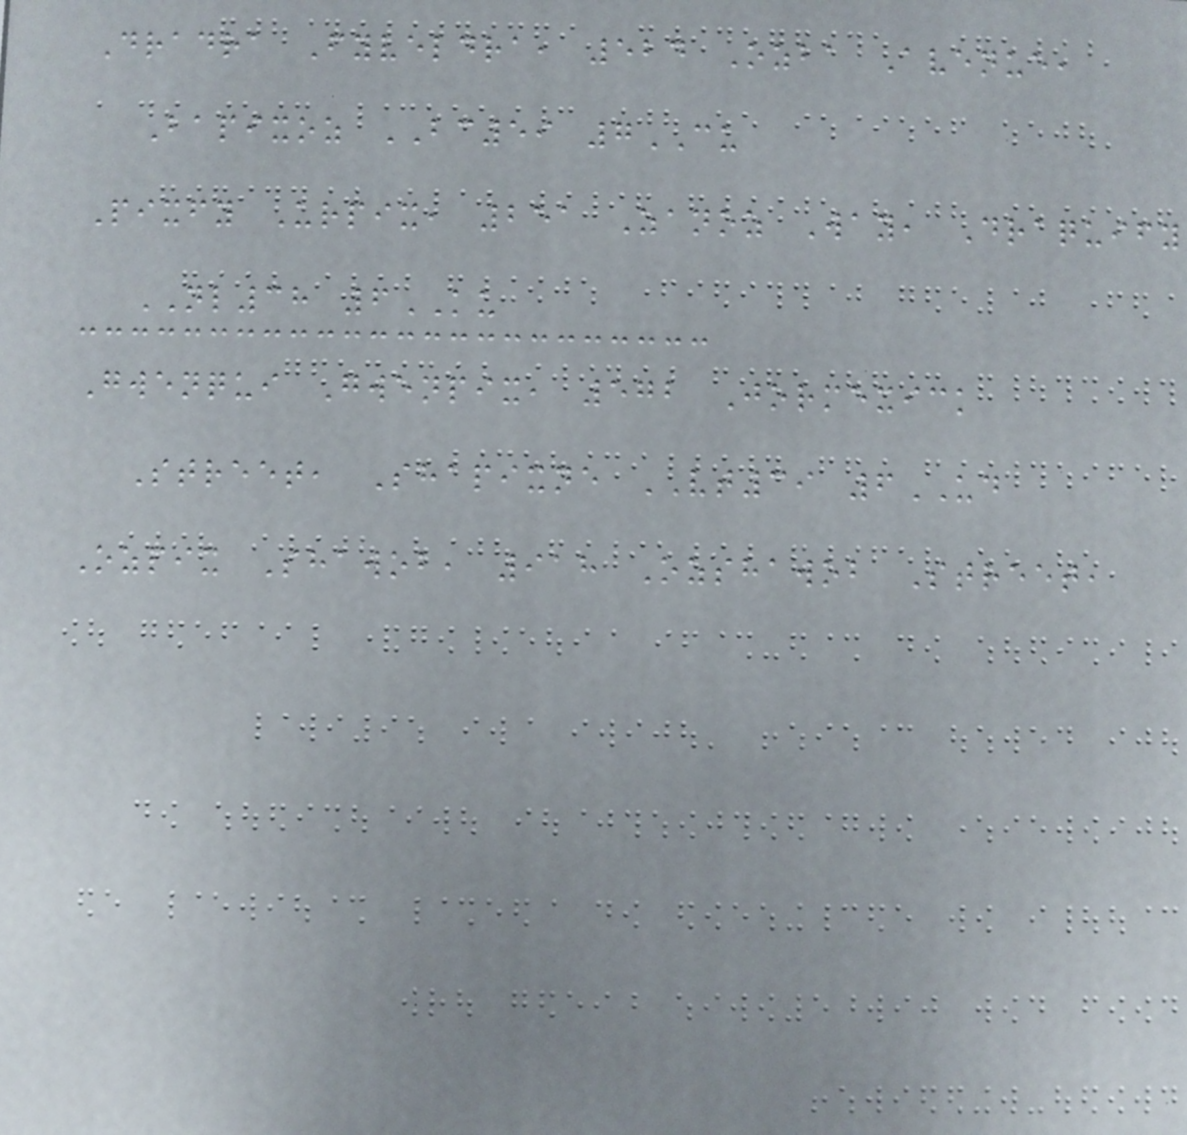Dradra Fyveldra, 524 Ozba Avenue,
Bapixoz BC59 7CU
Pixfy Urpix, 251 Zanoz Way, Draquify
NL38 6KU
Gwenqui Gwenpix, 572 Jormexick
Street, Shapixne VT39 6UD
Ozpix Shawob, 918 Ozshawob Street,
